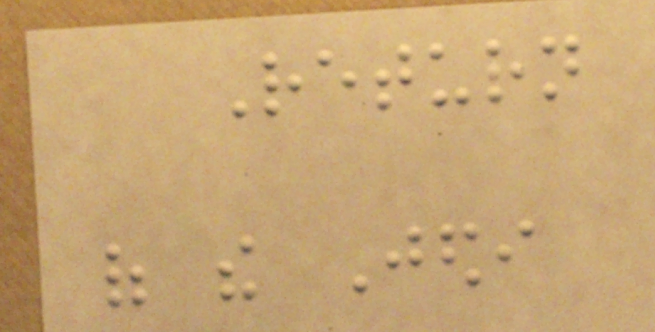Return
of the Jedi
